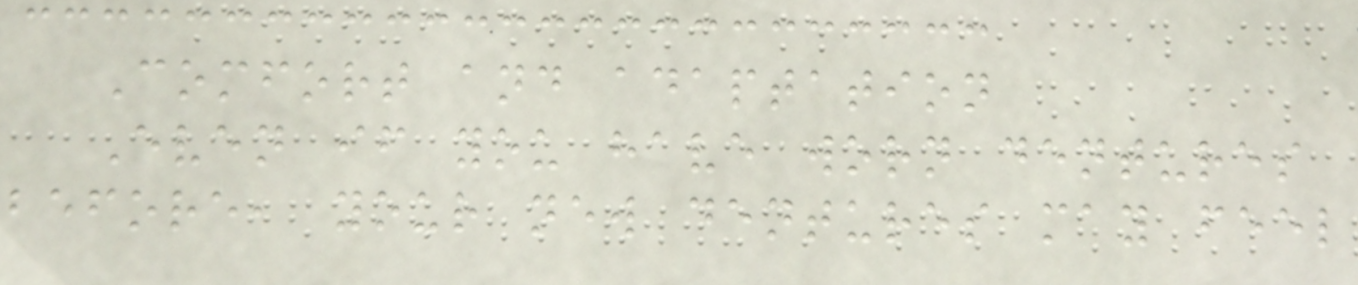Comfort and adaptation
Even if you have worn dentures
before, your new dentures may feel
